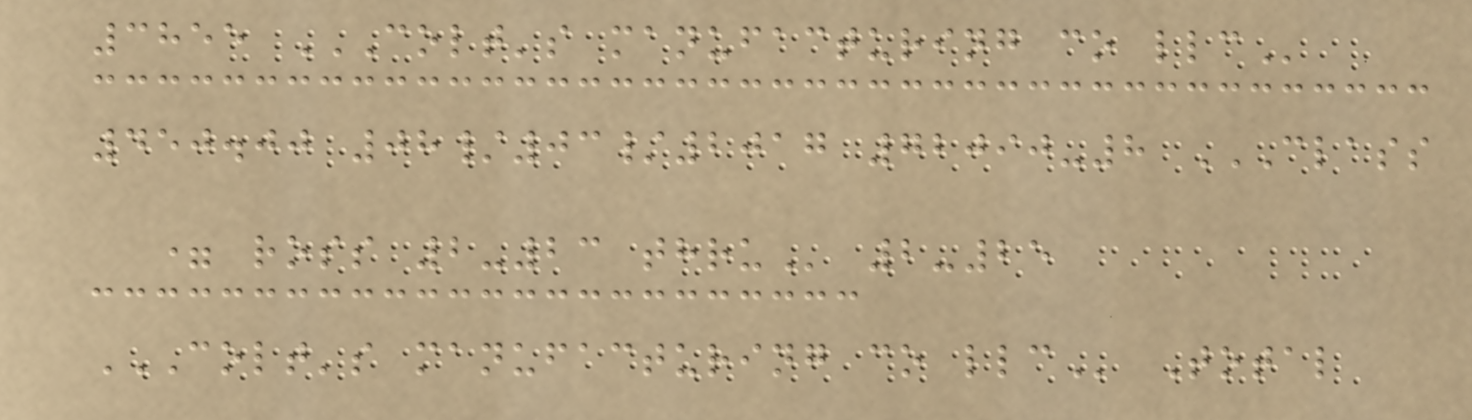3855 COLT'S MANUFACTURING CO LLC
450.00 08/03/2017 72090-8 CLASS
= ROSS 2-23 THRU 2-25
COLT'S MANUFACTURING CO LLC Total
